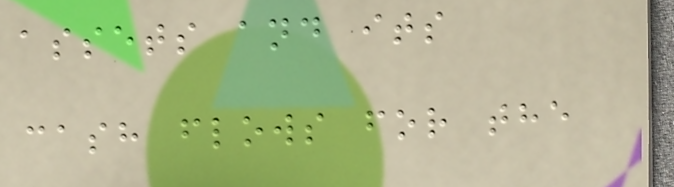assets and its
cash flows for the
